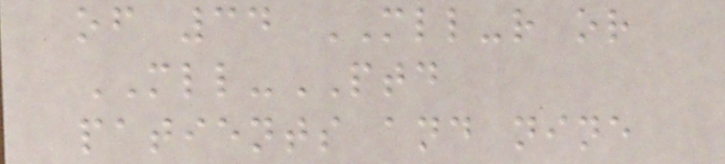of 34 MLL-r or
MLL-PTD
patients and nine
